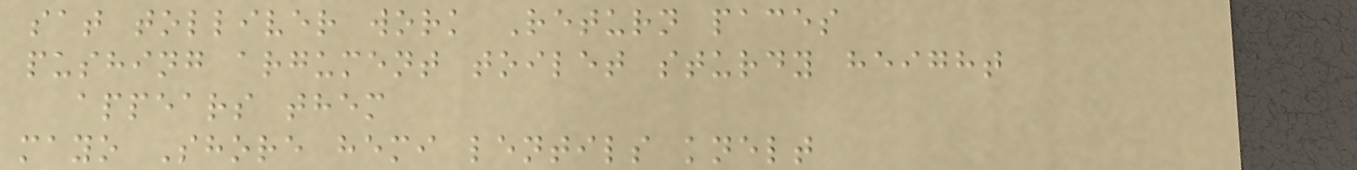sat tolliver work Return paces
pushing argument toilet sturdy height
appears them
mayo Shore hemi lentils knelt
